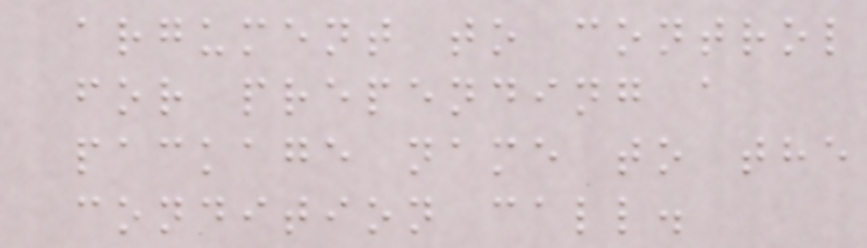argument to control
for prepending a
package name to the
condition call.
